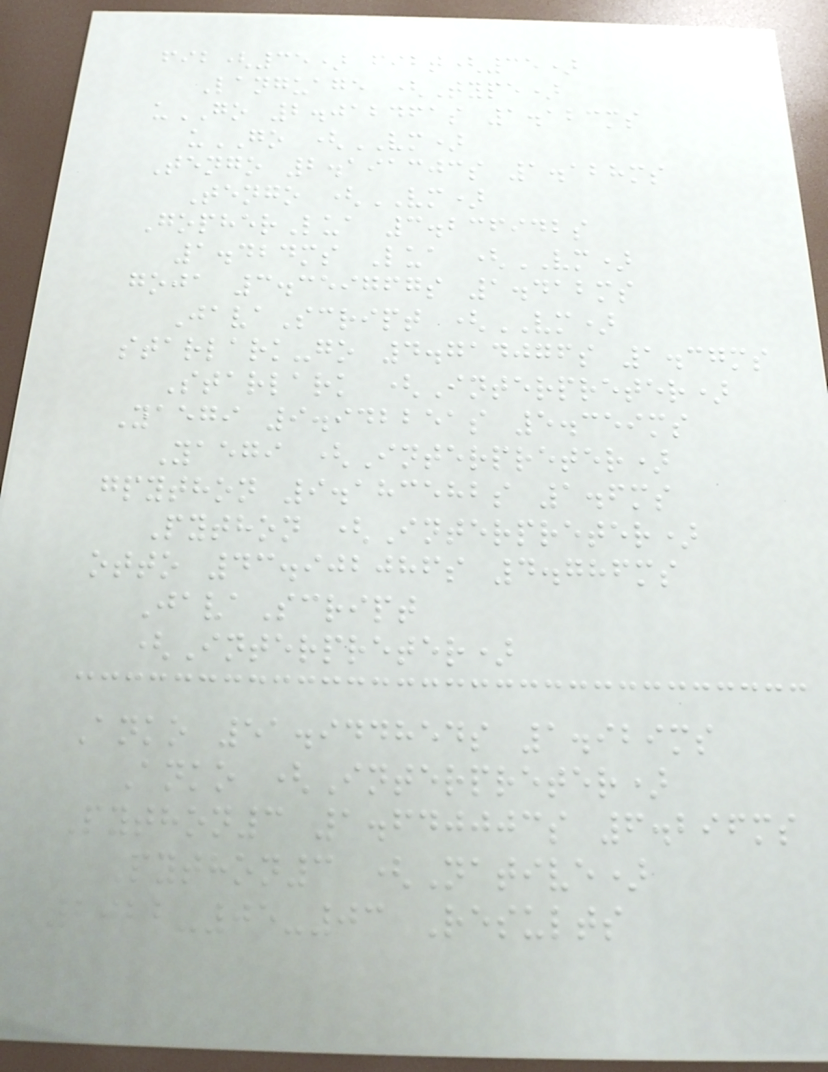fib(35) fibt(35)
Language (Type)
uGO 2.012461s 1.123ms
uGO (VM)
Tengo 2.191303s 1.128ms
Tengo (VM)
GopherLua 3.236942s
1.424ms Lua (VM)
goja 3.359767s 1.412ms
JavaScript (VM)
starlark-go 4.714076s 1.37ms
Starlark (Interpreter)
Yaegi 9.942251s 5.359ms
Yaegi (Interpreter)
gpython 9.183582s 1.6ms
Python (Interpreter)
otto 43.902086s 4.786ms
JavaScript
(Interpreter)
Anko 51.944854s 1.929ms
Anko (Interpreter)
Python3 1.640003s 6.296ms
Python3 (Native)
2022-05-03 Results
